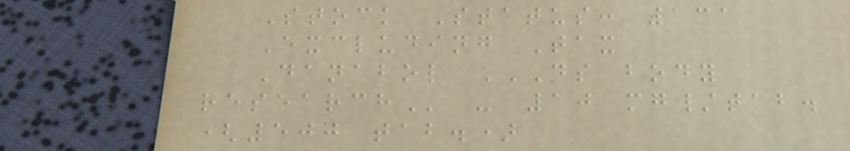Stock Status: 131
Excluding Tax
Danabol DS BODY
RESEARCH - 10 mg/tab.
(500 tab.)
